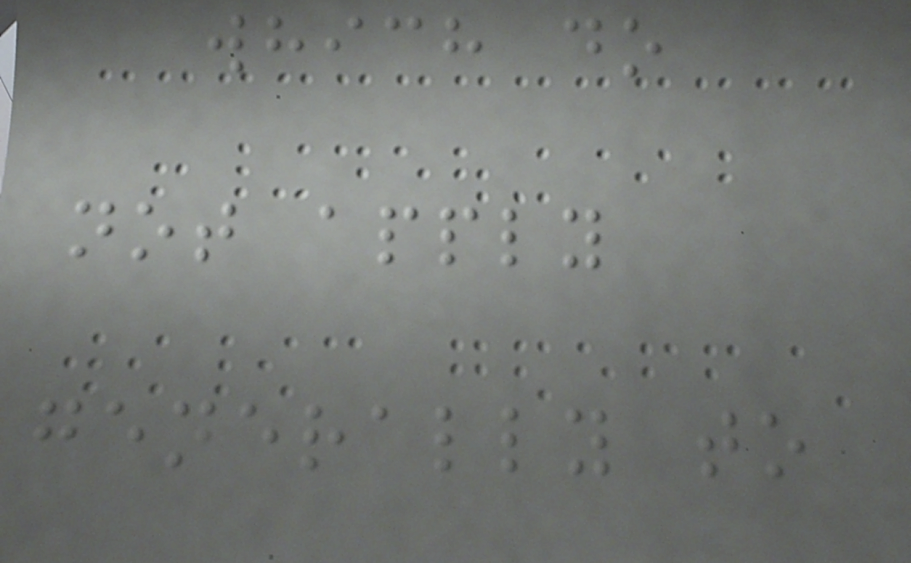which do
not apply
generally to
